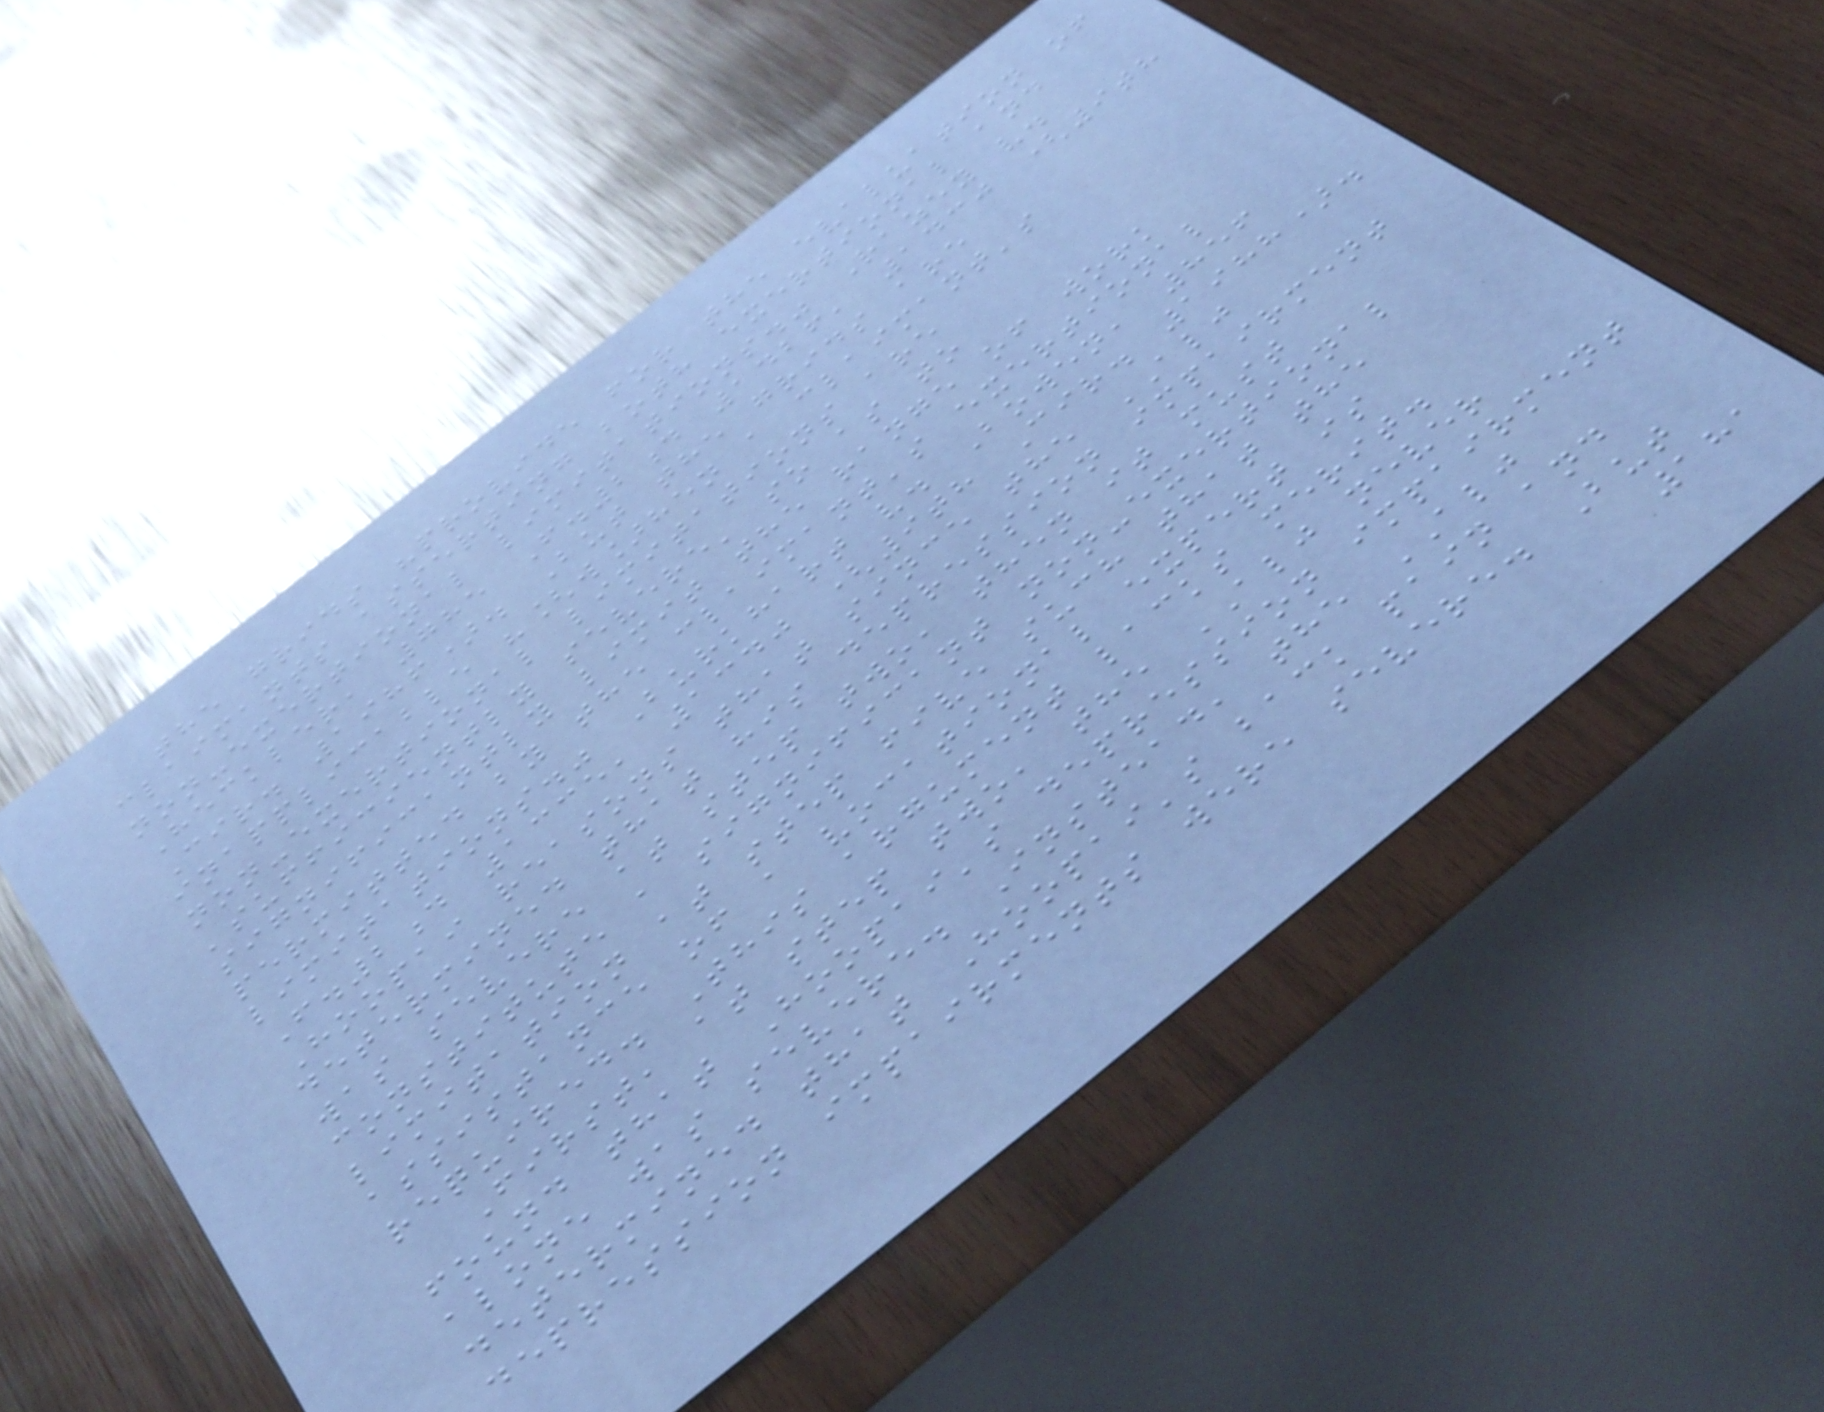the grids "provide for the evaluation of
claimants asserting both exertional and
non-exertional limitations." Razey v.
Heckler, 785 F.2d 1426, 1430 (9th
Cir. 1986). But the grids are
inapplicable "[w]hen a claimant's
non-exertional limitations are
'sufficiently severe' so as to
significantly limit the range of work
permitted by the claimant's exertional
limitations." Burkhart v. Bowen, 856
F.2d 1335, 1340 (9th Cir. 1988).
Hoopai reasons that since the ALJ
determined that his depression impairment
was severe at step two, then it must
constitute a significant non-exertional
limitation at step five such that the
assistance of a vocational expert is
required. This argument lacks merit.
First, at step two, the ALJ never
found that Hoopai's depression impairment
alone was severe. Instead, the ALJ
determined that Hoopai's back pain and
depression impairments were severe. But
181
